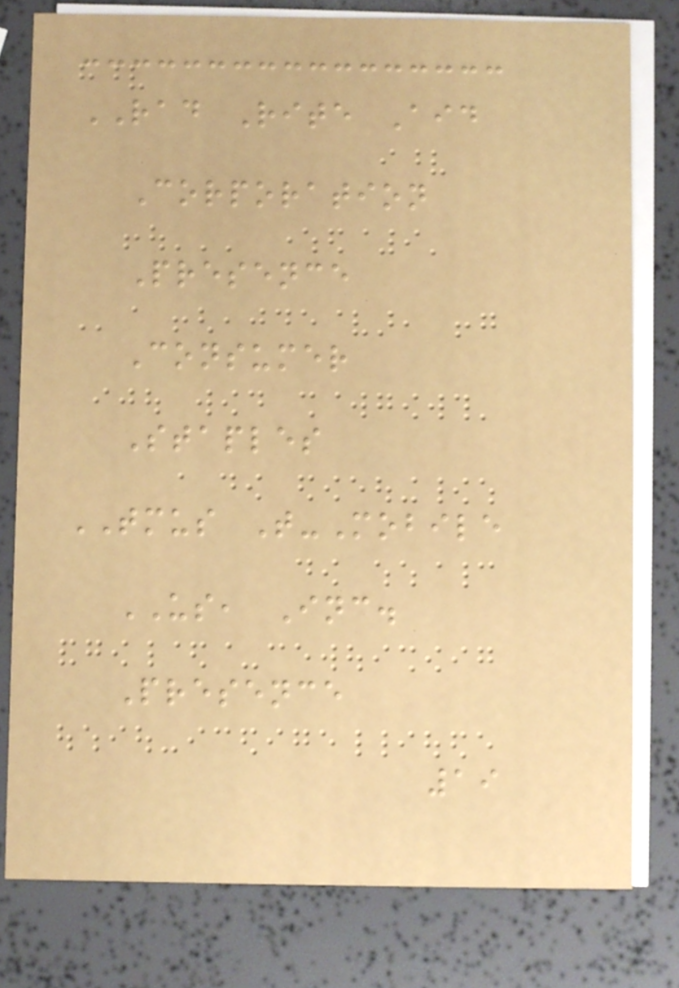RAD Rite Aid
Corporation
Presence
Consumer
Staples
TMUS T-Mobile
US, Inc.
Presence
19
